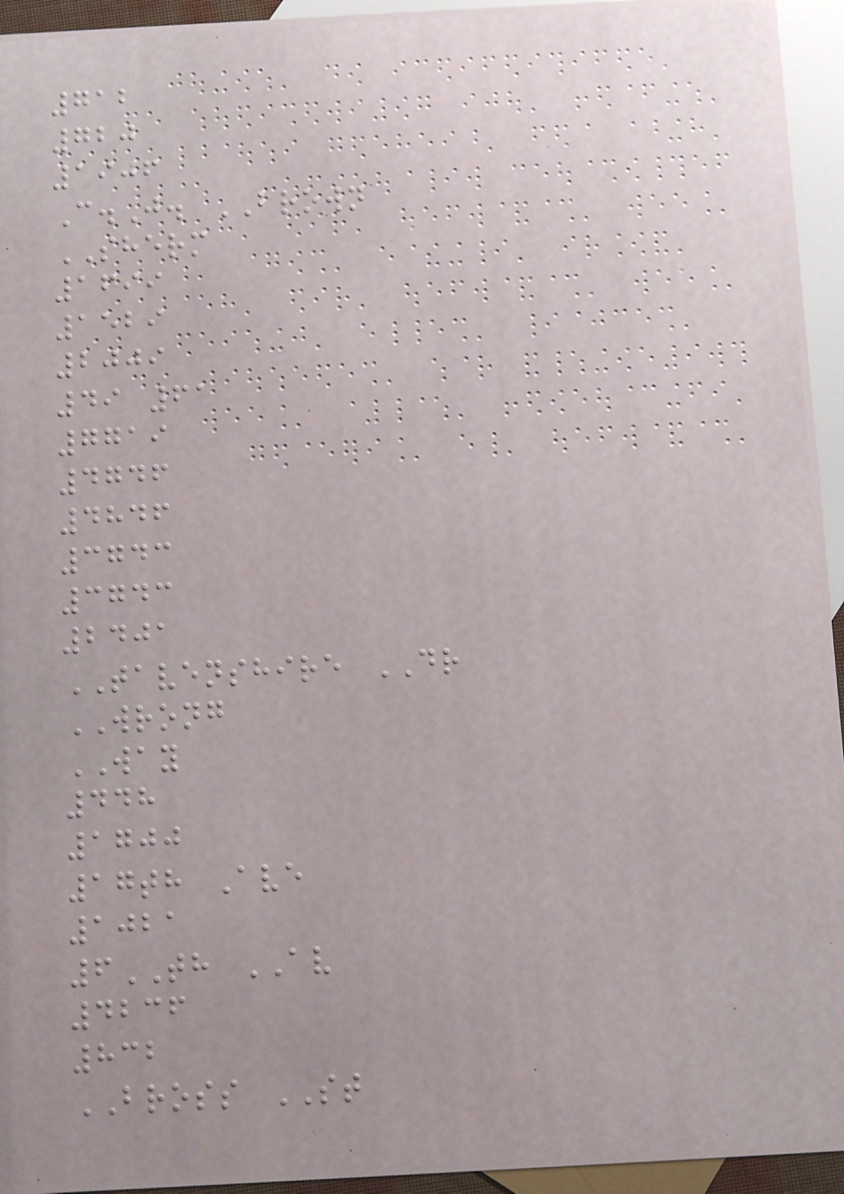712
720
1906
C.J. BROWN
SHERM
1699
1529
2009
49 61
7719
4746
4846
3743
3743
2401
TAVENSHIRE DR
WRONG
WAY
448
1700
17th Ave
1021
6TH AV
4236
832
BROSS ST
